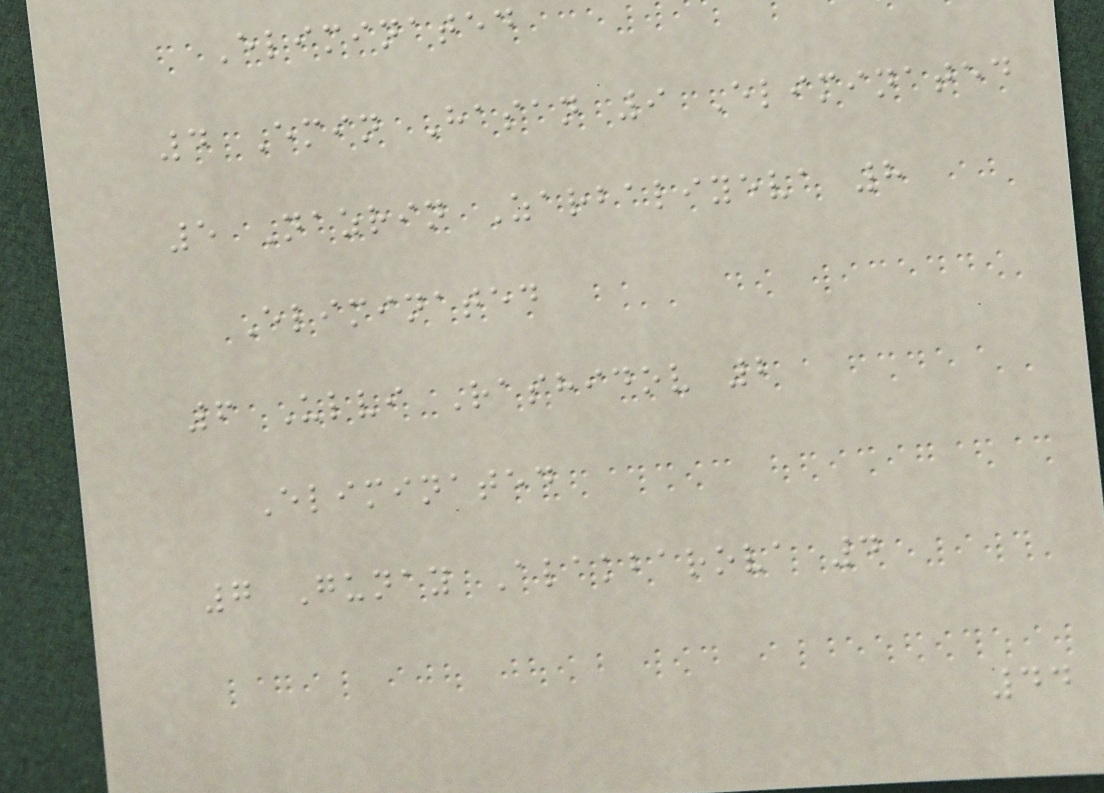Eliminated
4 Emin Hasan 9 Eliminated
5 Nazrin Zarbaliyeva 8
Eliminated
6 Ulvi Rashidov 2
Eliminated
7 Gunay Alakbarova 4
44
